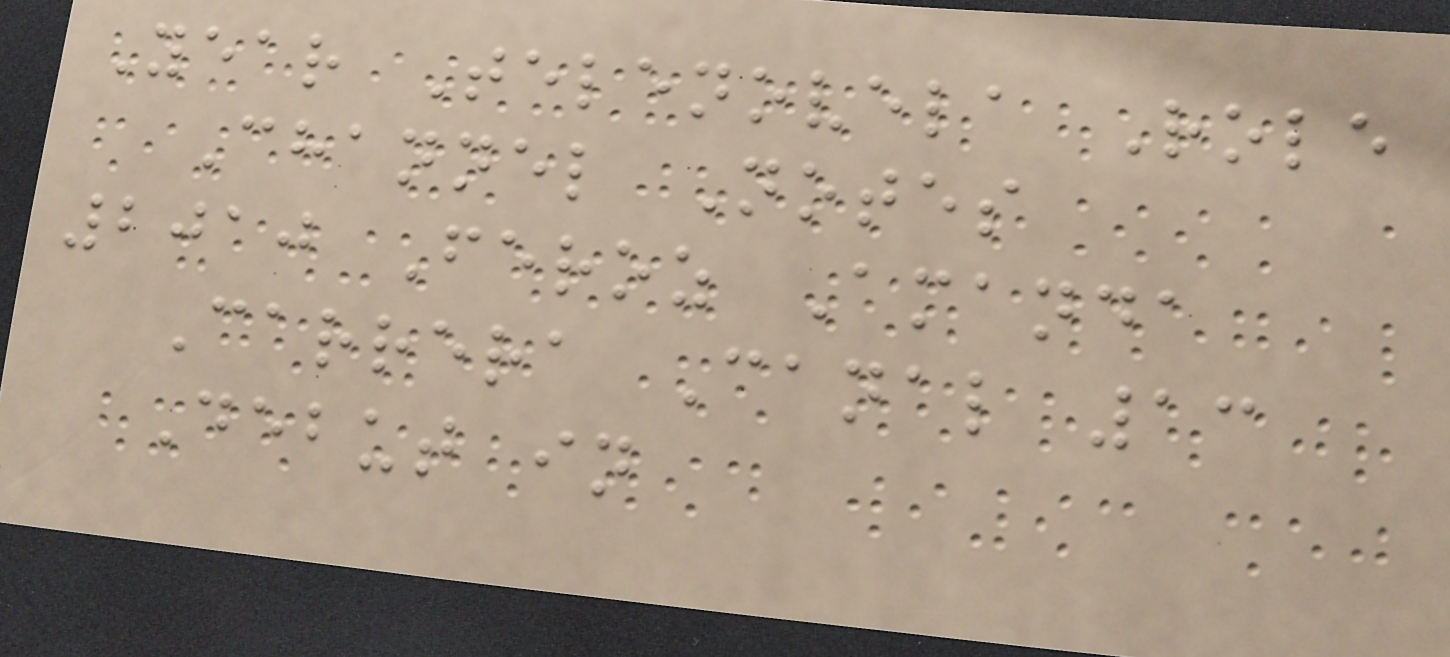Year Telenovela Role
Channel Notes
2010 Feroz Amanda
Carrera Canal 13
Debut in
